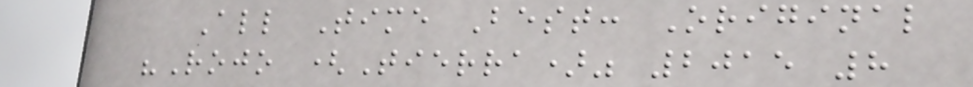All Time Best: Original
"Rojo (Tierra)" 2015 8
